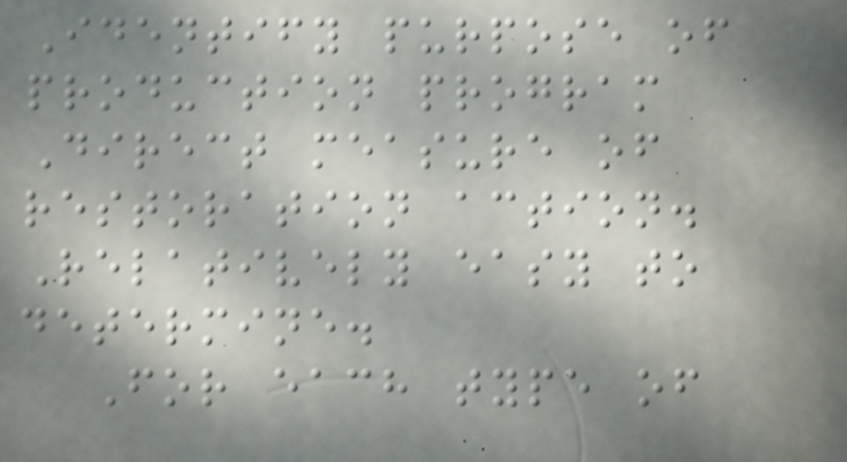Identify purpose of
production program
Direct measure of
restoration action.
Relatively easy to
determine.
For each type of
